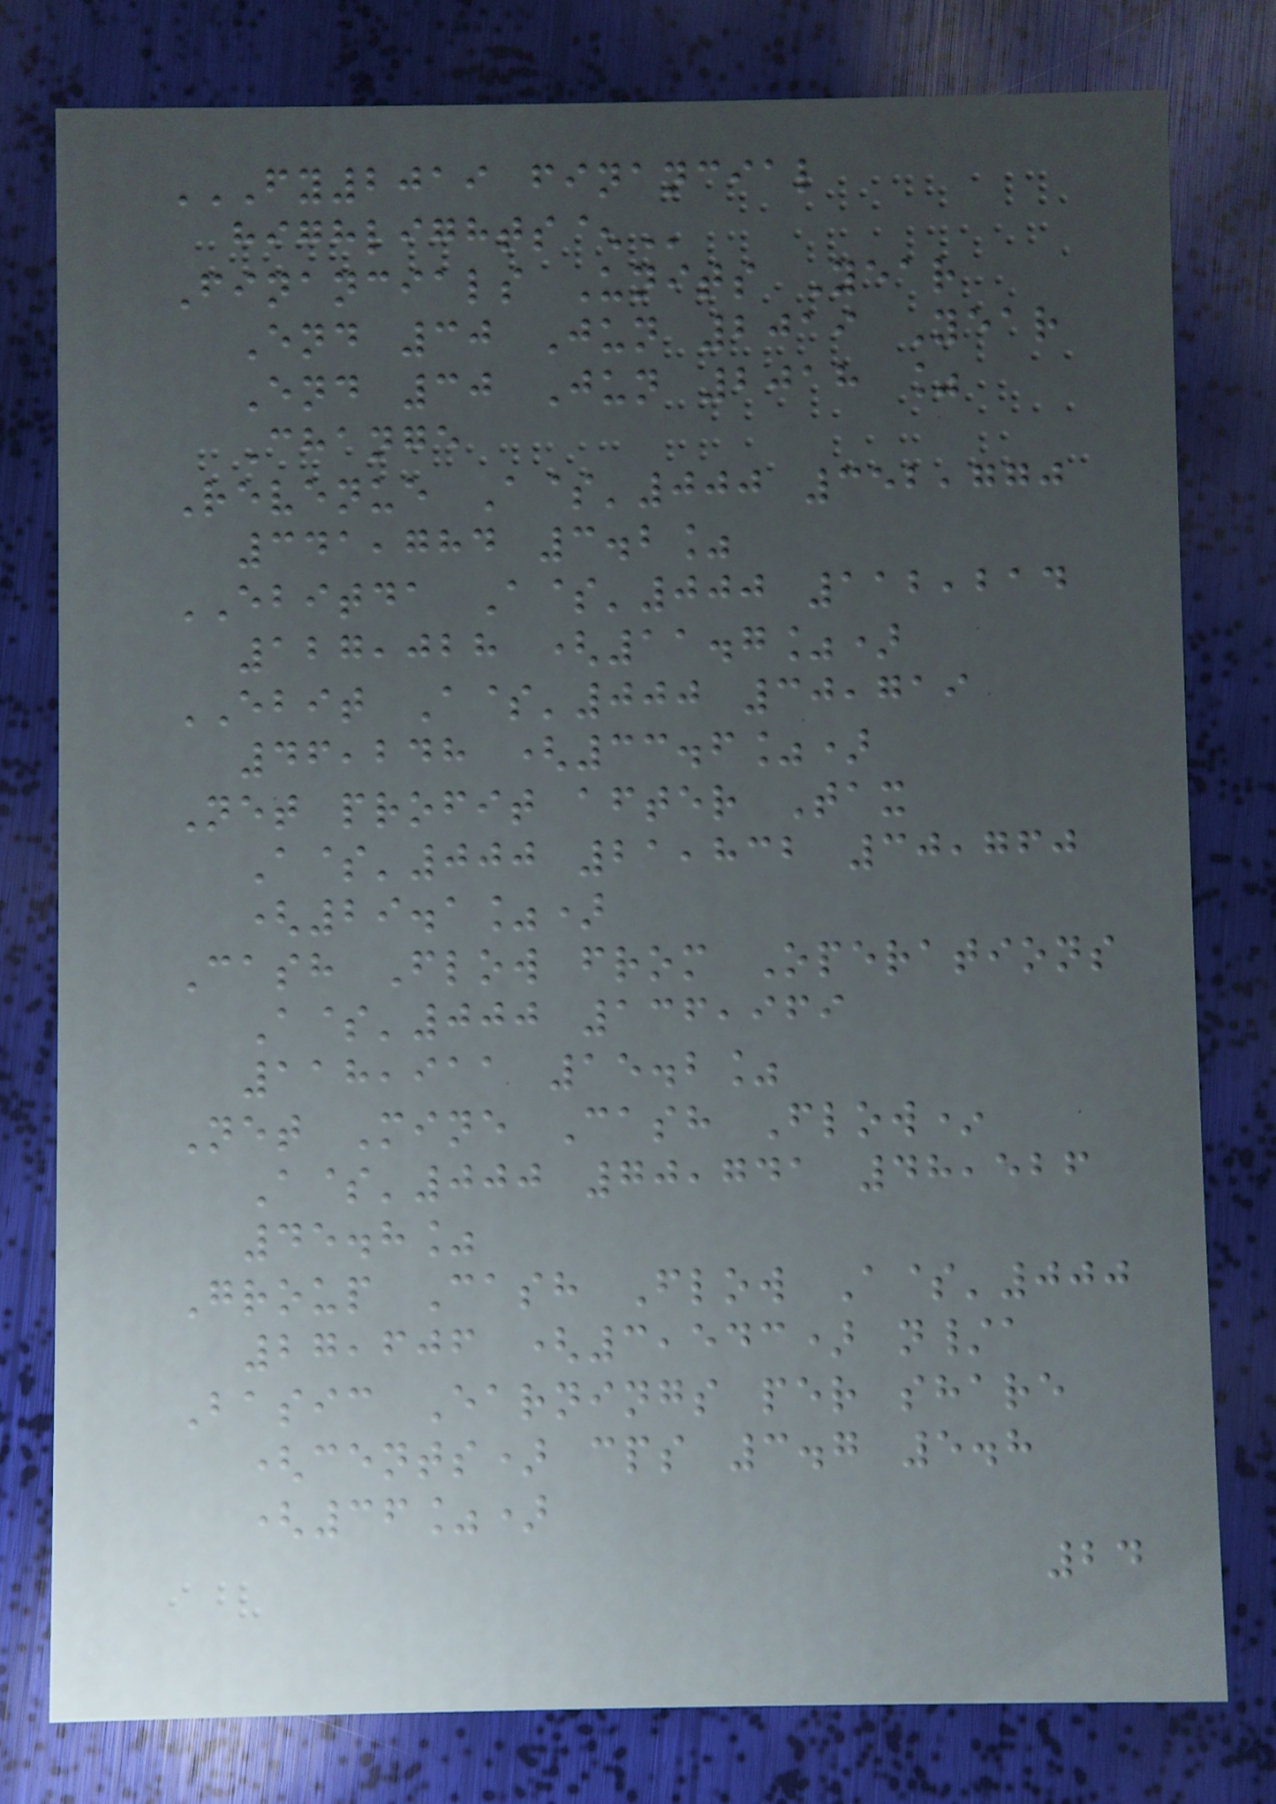FY2019 FINANCIAL
HIGHLIGHTS^
Financials Units Year
End 30 Jun 2019 Year
End 30 Jun 2018 %
Change
Revenue A$'000 352,770
341,784 3.2%
EBITDA A$'000 112,214
127,028 (11.7%)
EBIT A$'000 30,719
46,248 (33.6%)
Net profit after Tax
A$'000 21,832 30,760
(29.1%)
Cash Flow from Operations
A$'000 136,969
118,911 15.2%
Net Mine Cash Flow*
A$'000 70,741 48,526
45.8%
Group Cash Flow A$'000
27,606 (3,543) n/a
Basic Earnings per share
(cents) cps 3.7 5.8
(36%)
24
